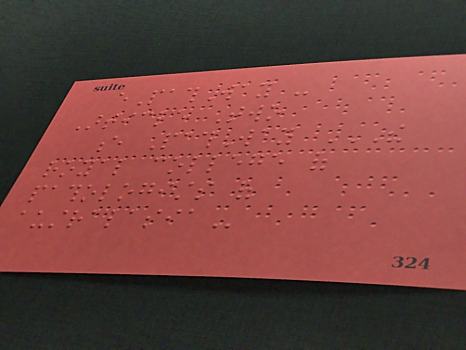ePathWay -
Article Two
e PathWay THE
ROYAL COLLEGE OF
PATHOLOGISTS OF
AUSTRALASIA
